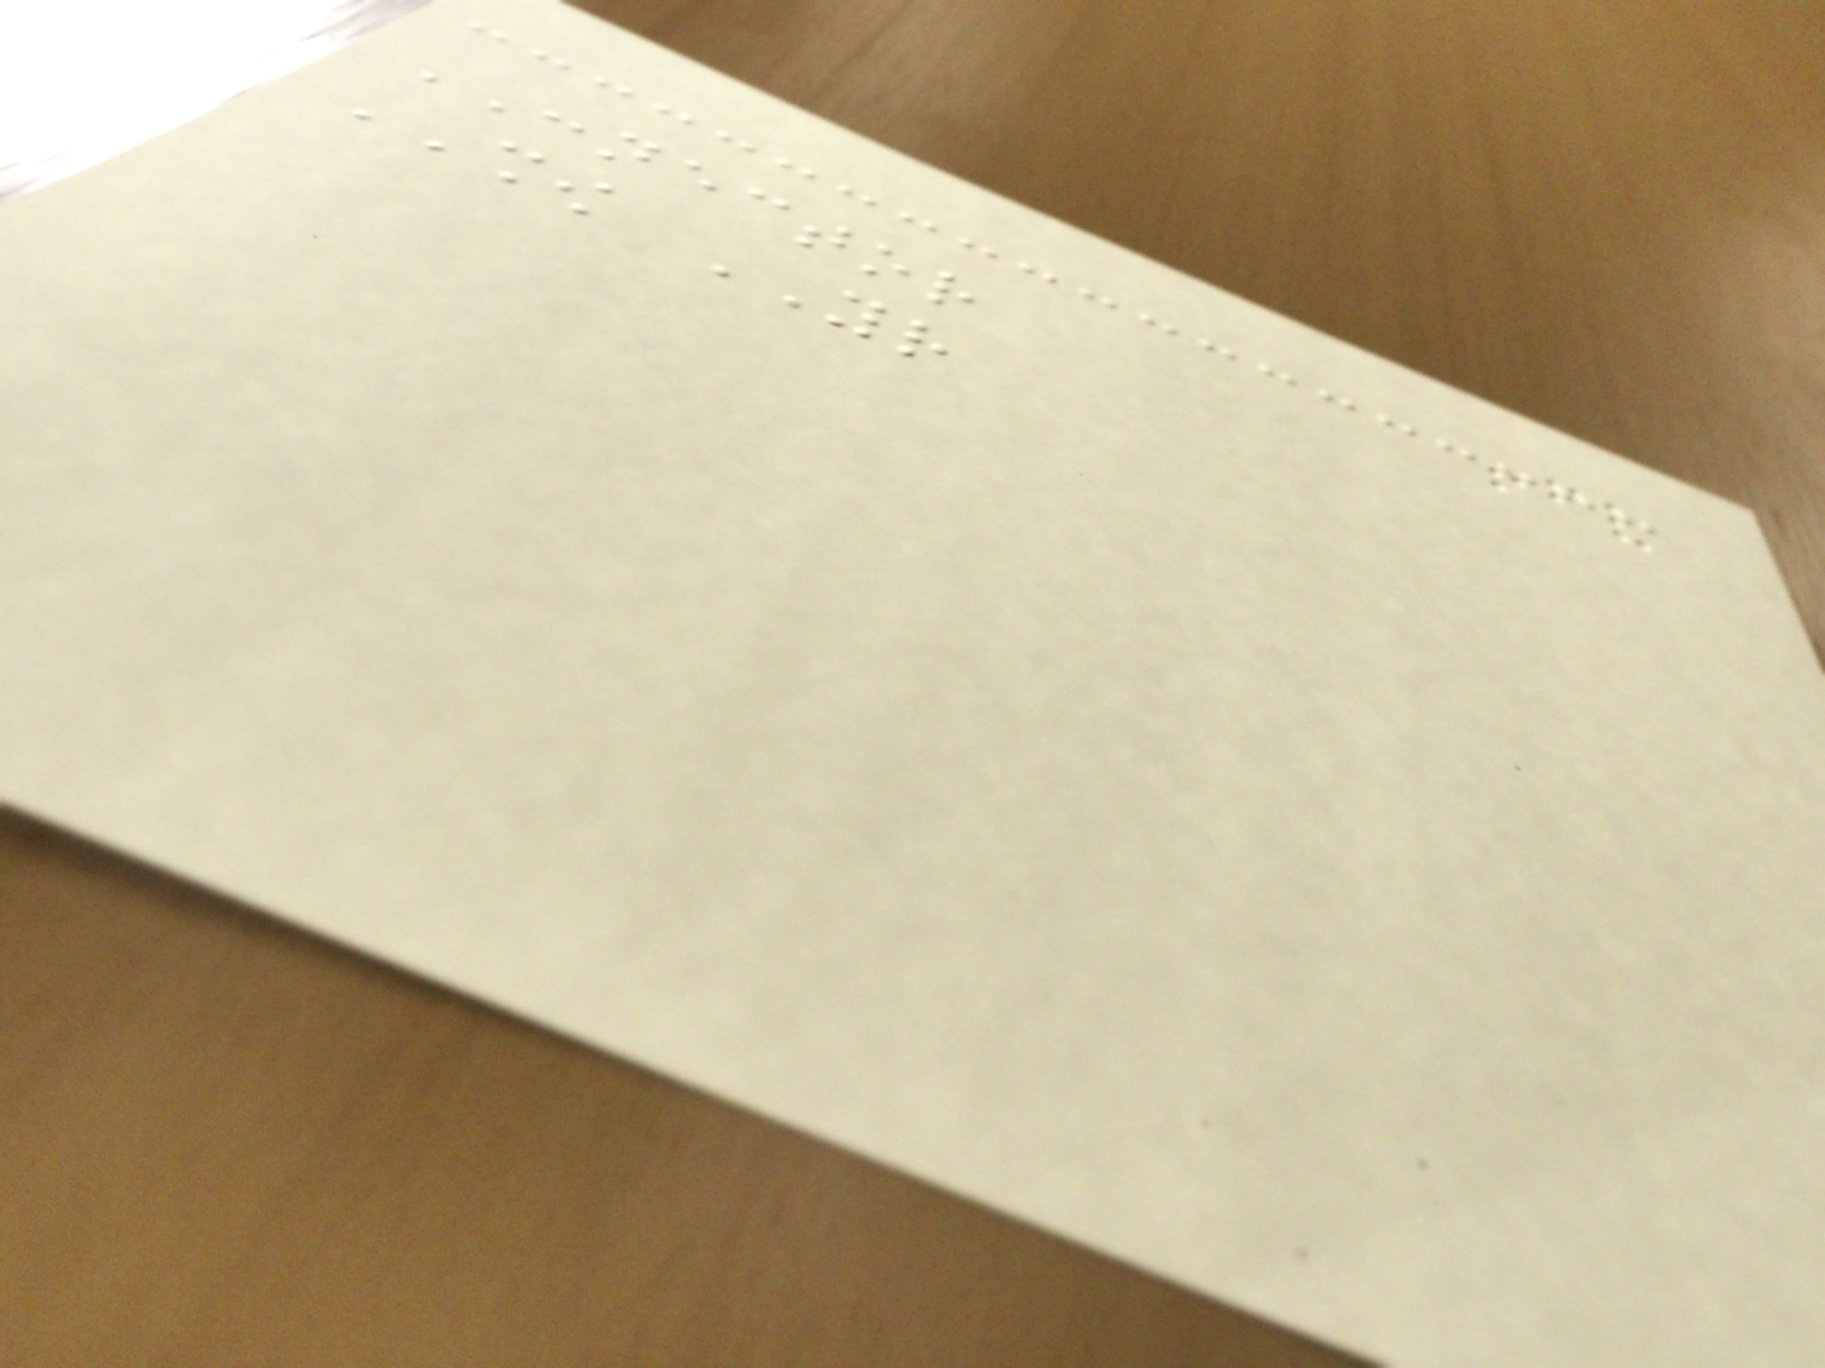CONNECTOR
SHOW YOUR
